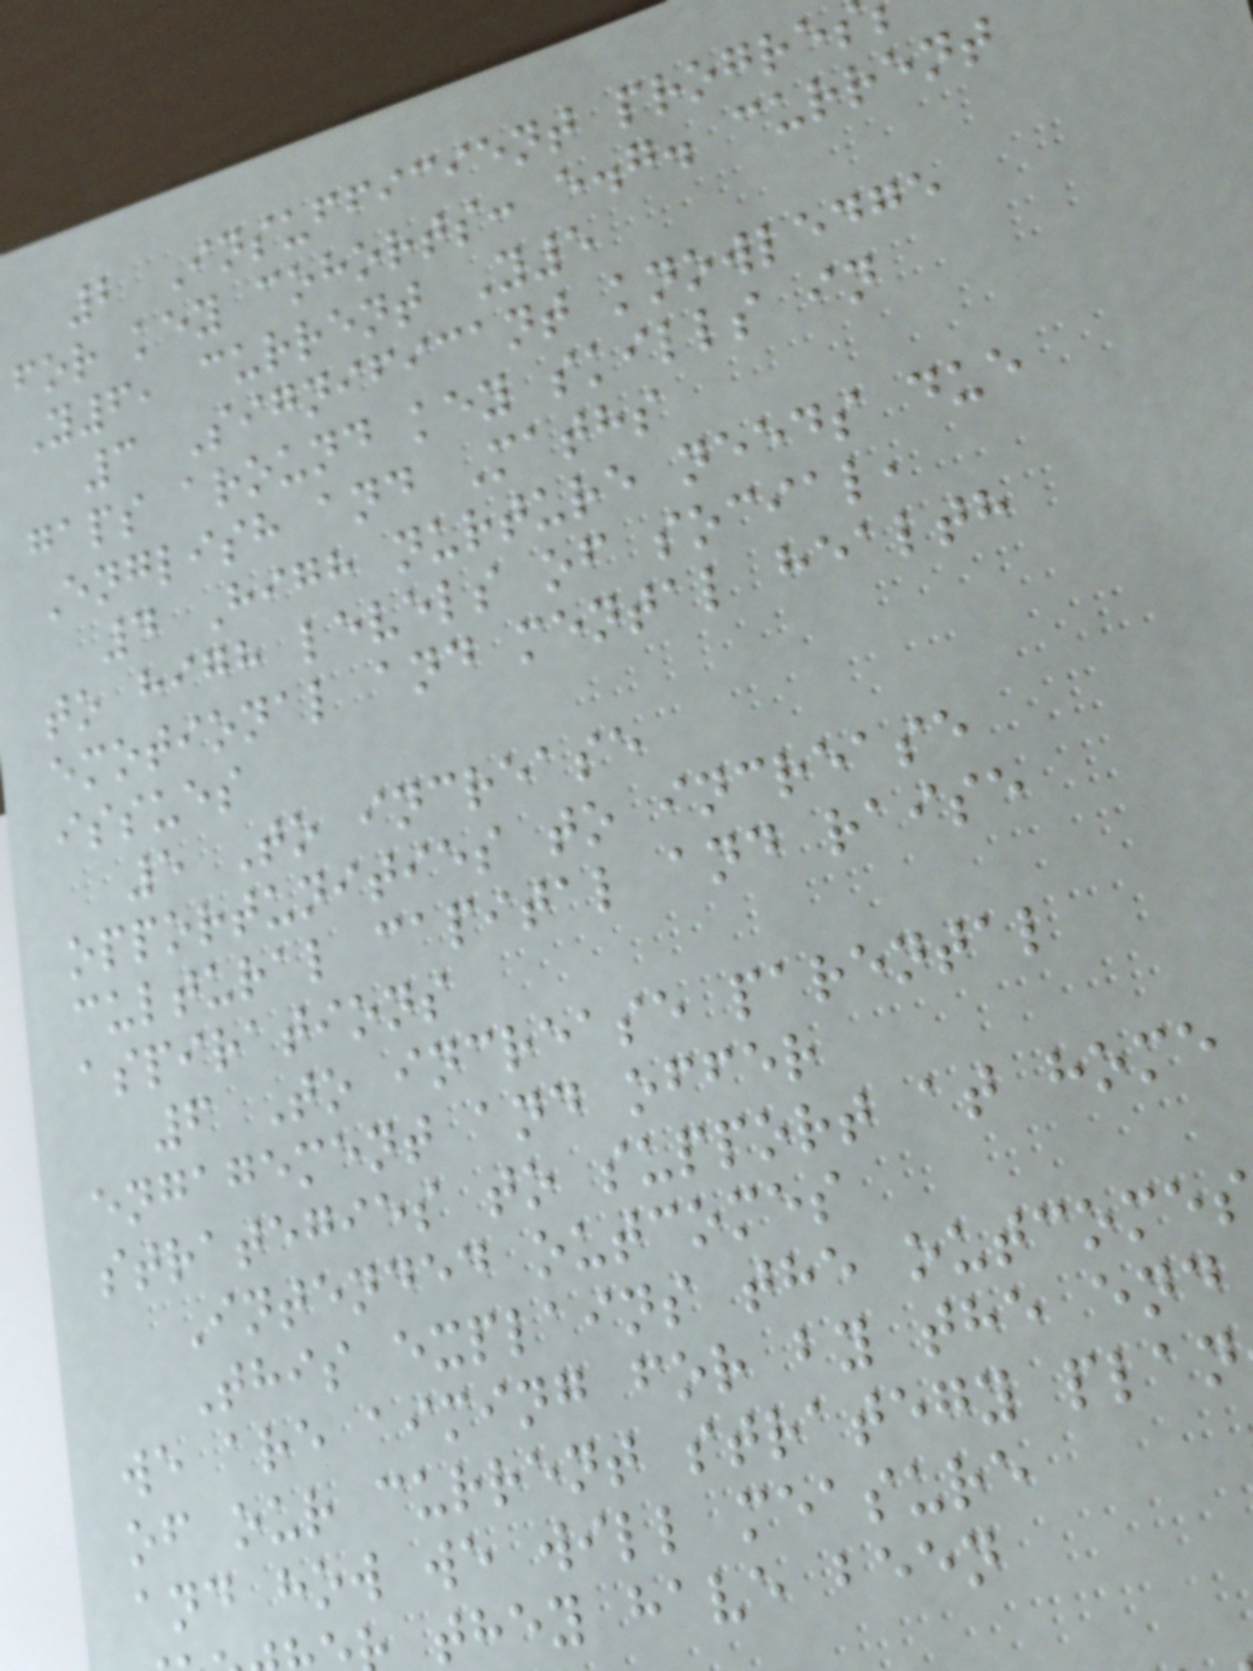2 Insufficient progre
for key cohorts: e.g. current
Y6, current Y5
3 Significant knowledge
gaps around key skills in
English and Maths
4 High nurture needs due
to high levels of social,
emotional and mental health
issues
5 To increase
opportunities to increase
cultural capital and raise
aspirations
6 To increase parental
engagement and offer
strategies to support at home
Intended outcomes
This explains the outcomes
we are aiming for by the end
of our current strategy plan
and how we will measure
they have been
